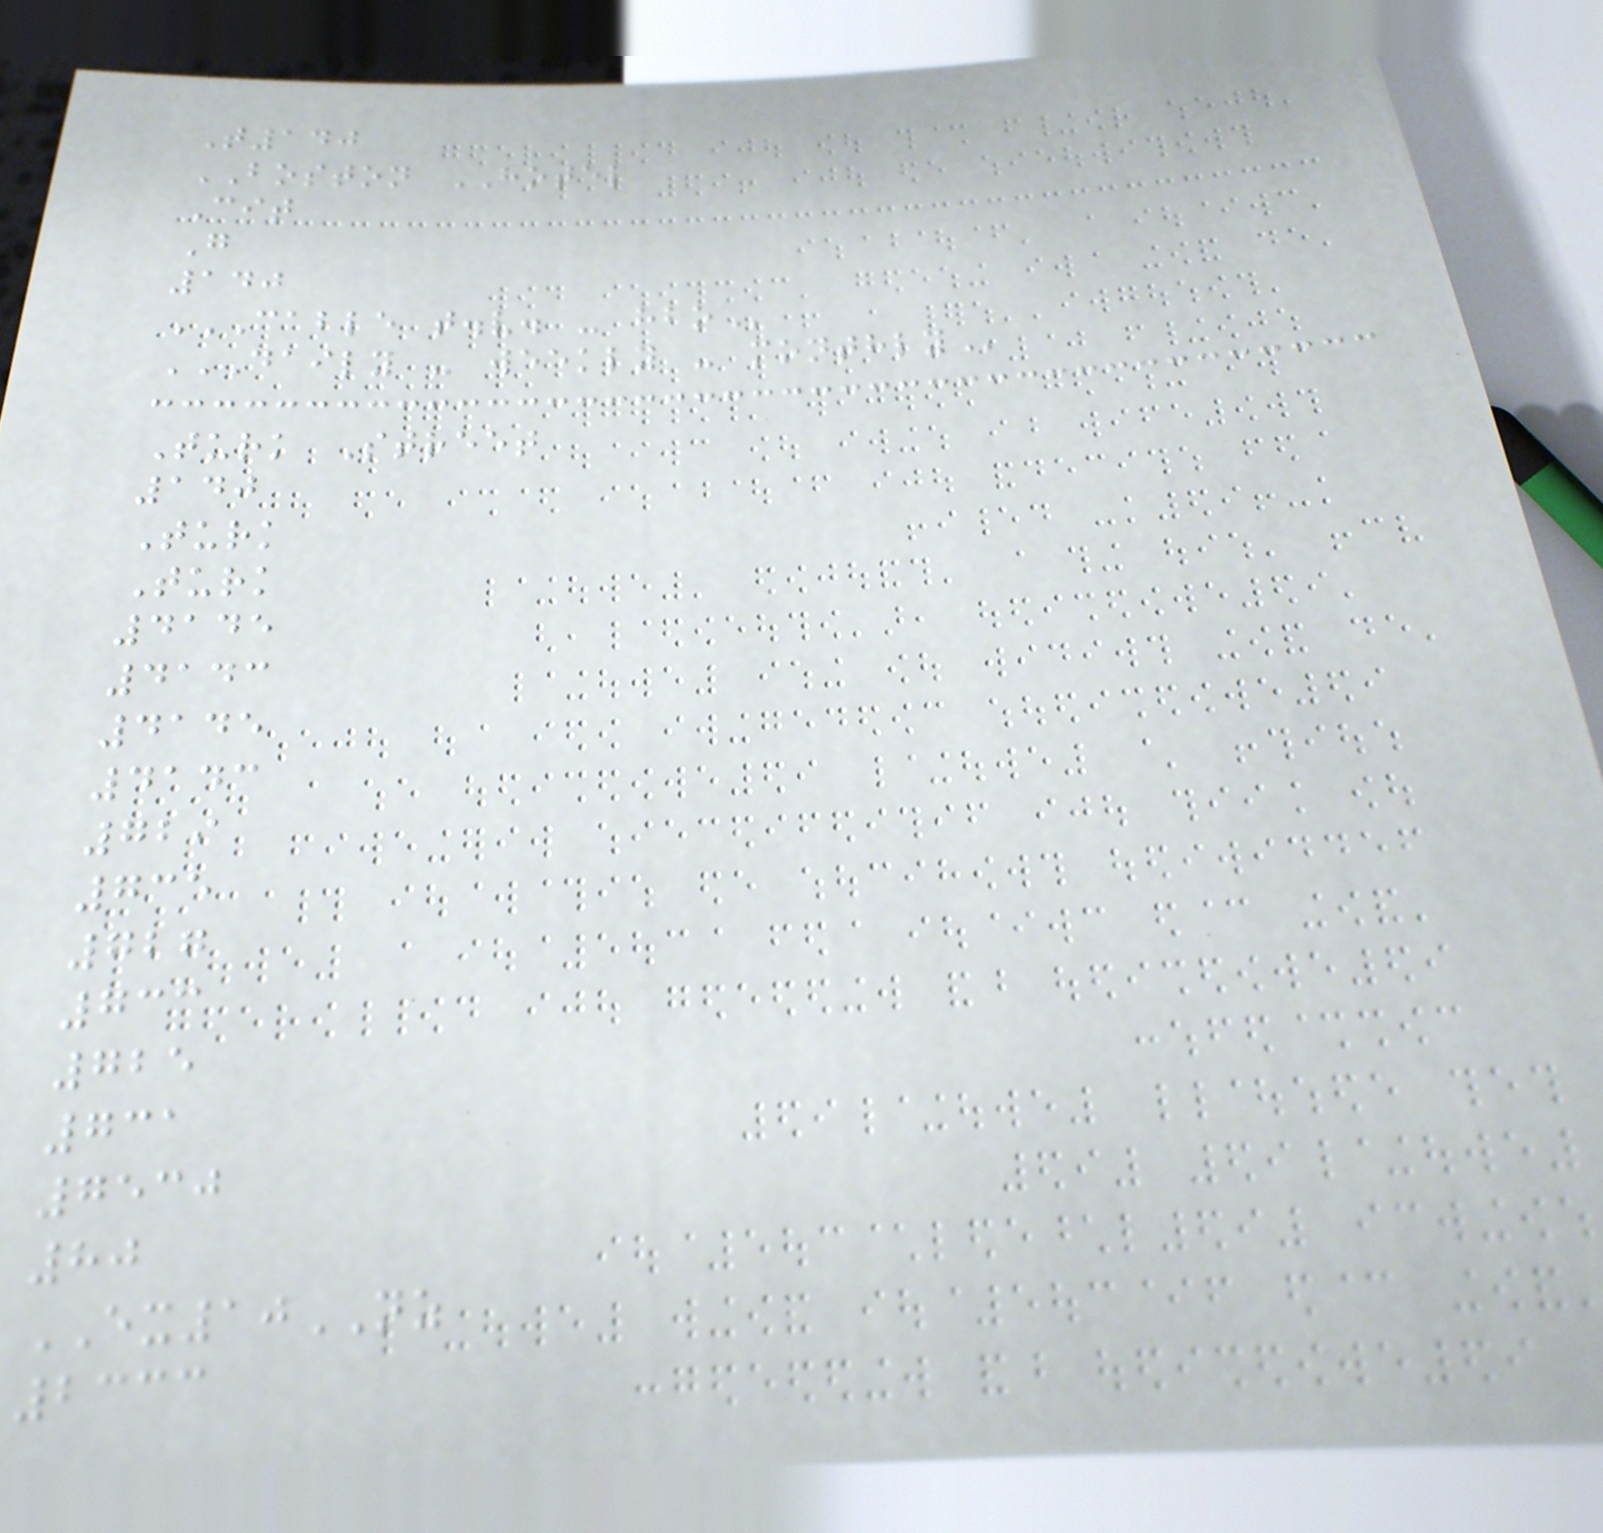T140
BOSTON HOTEL
Cit
G
140
CABLE T.V. - HBO
DAILY - WEEKLY - MONTHLY
Turk Street
140
Turk
Turk
4145
4143
4145
4143
729
735
727
733
725
731
7530
80
EX10NZ
2333
